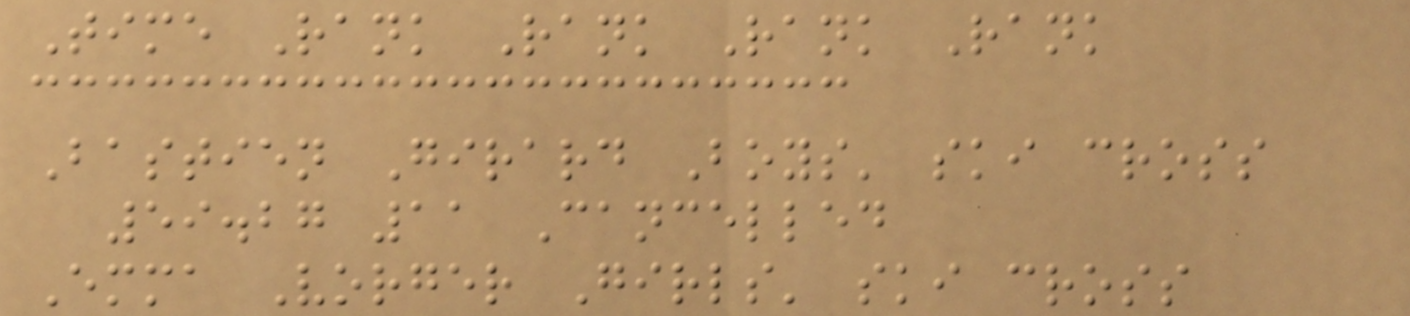Time Rank Rank Rank Rank
Bastien Girard Boys' ski cross
59.27 11 Cancelled
Emma Vorger Girls' ski cross
